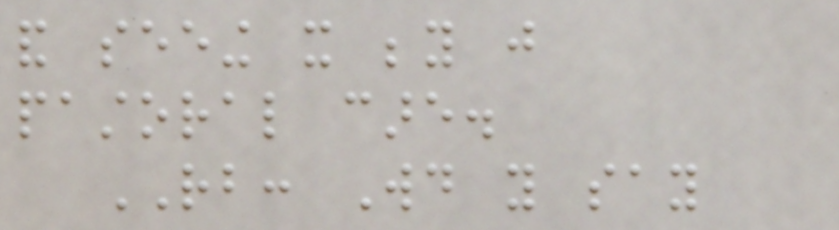and seeing it beyond just
pastoral care.
RB: Would you say
